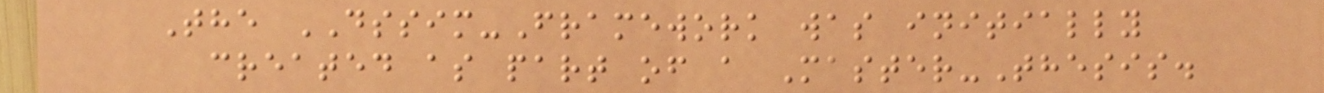The DSSIM-Framework was initially
created as part of a Master-Thesis.
